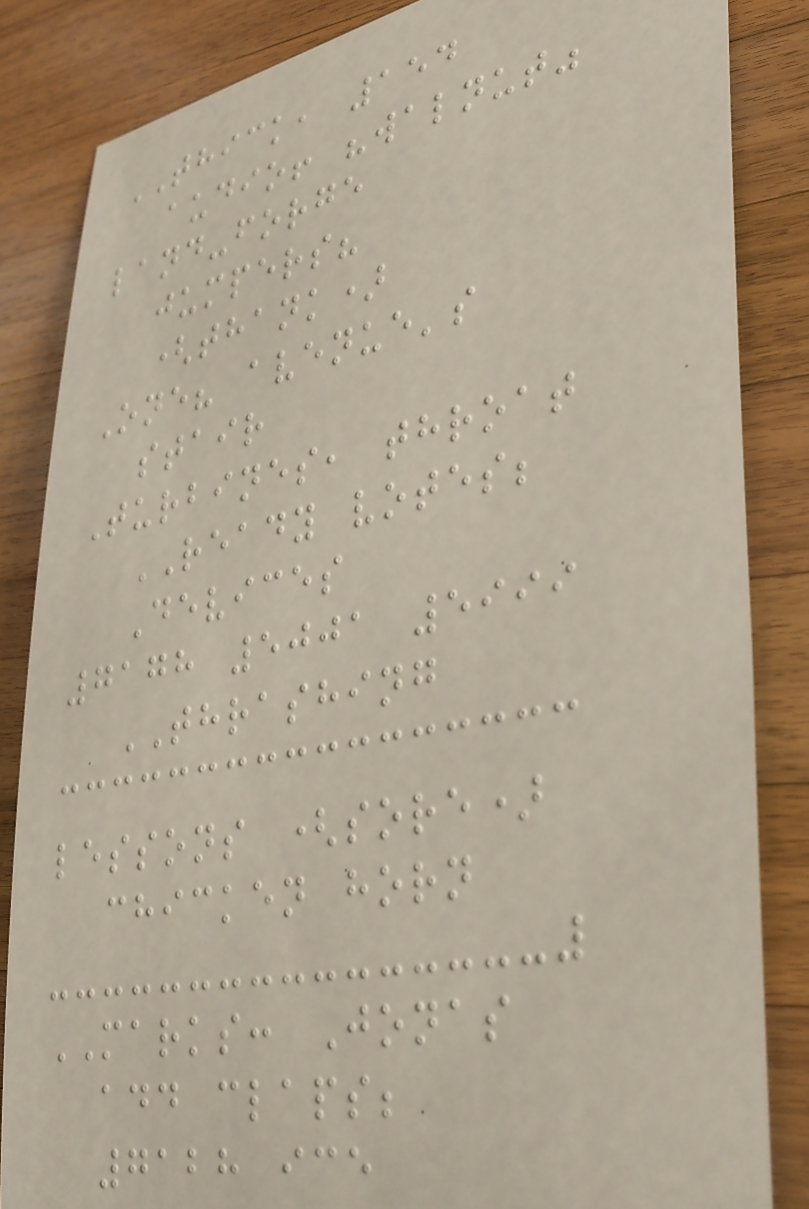THICK, 154
audio! "walnut"
land-forge
jumpers?
(thank)
One? avenue's
stair
Turbines, throat
READY votes;
Devices
7178 5001 5999
THRASHING
lessons (sore)
chicken horn
MARKS: Jonas
add claps;
7128 ice
